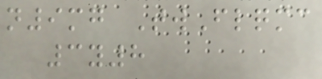n9mg TwFlqmc
3y8
